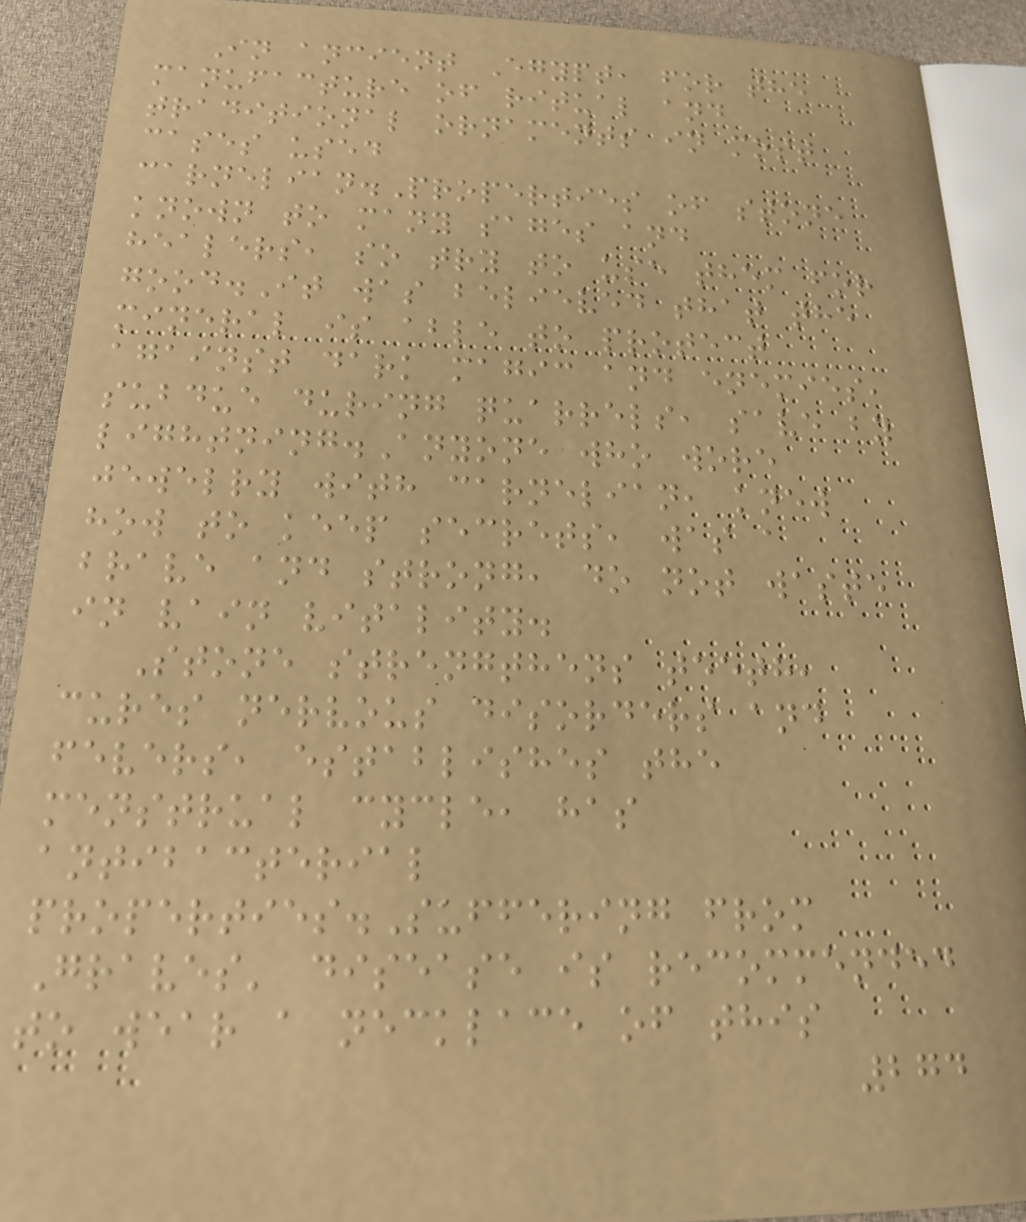In ancient Egypt, for the
manufacture of ritual and
traditional ornaments in most
cases used
carnelian.Properties of stone
known to many sages and
healers, so try to use them for
good.It was believed that the
mineral is able to protect
against dark magic and enemies,
subdue during quarrels, save by
lightning.Anyone who wore
jewelry with carnelian, knew
how to keep secrets, was a
brave and strong, do not waste
in vain vitality.
Stone strengthens teeth,
cures nervous disorders and
fevers, establishes the
menstrual cycle, has
antibacterial
properties.Suffering from
Graves' disease is recommended
to wear a necklace of this
274
